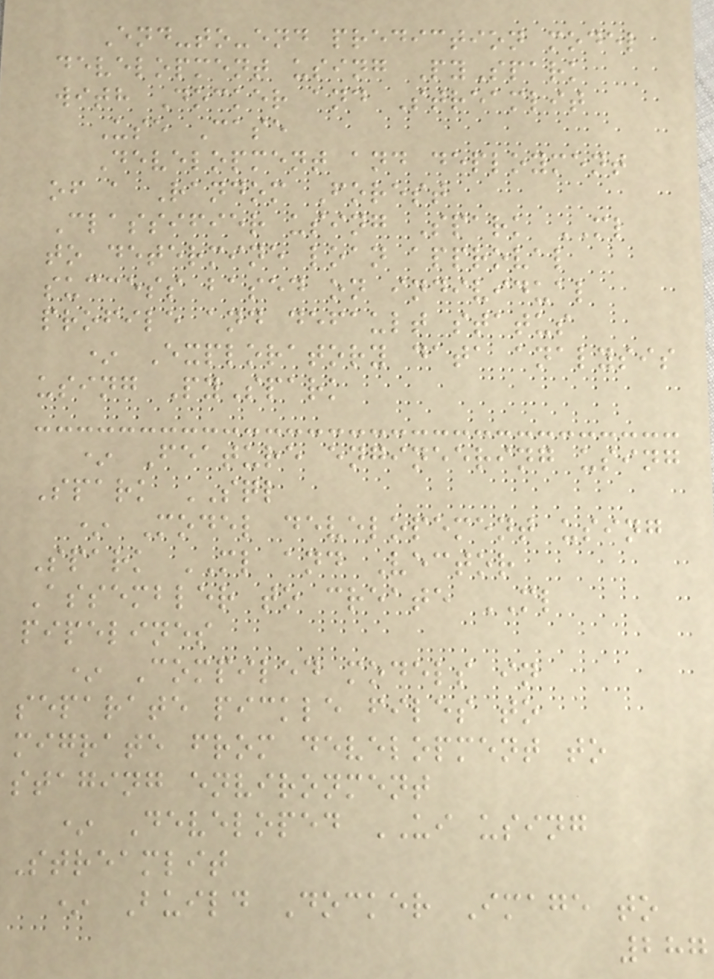End-to-end prediction model
development using PySpark
with Docker and Streamlit
Use Case
Development and deployment
of a Random Forest
Classifier using Spark ML
to determine loan approval
success based on individual
profile and default status
* Exploratory data analysis
using PySpark
* Feature engineering using
Spark SQL
* Model developement using
Spark ML and Vector
Assembler to create ML
pipelines
* Compiled models in
separate pickle files to
migrate from development to
staging environment
* Developed UI using
Streamlit
* Build Docker Image to
287
